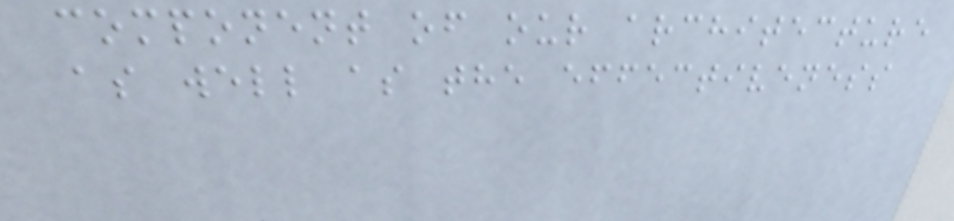component of our architecture
as well as the effectiveness
